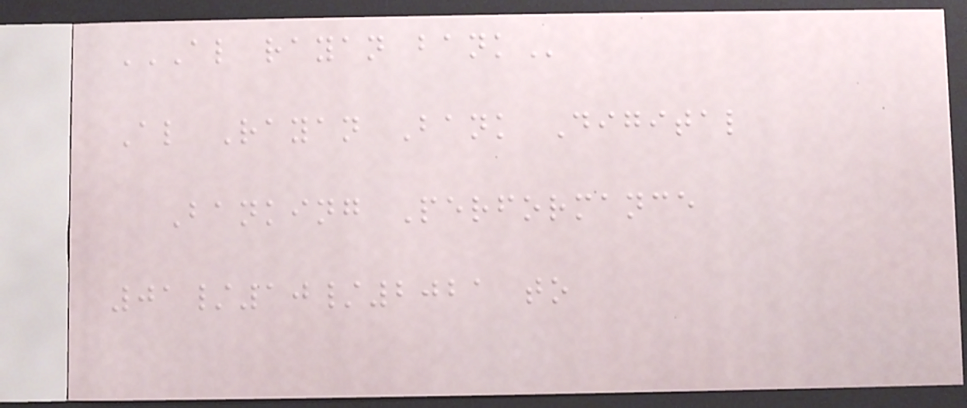AL RAYAN BANK
Al Rayan Bank Digital
Banking Performance
01/10/2021 to
